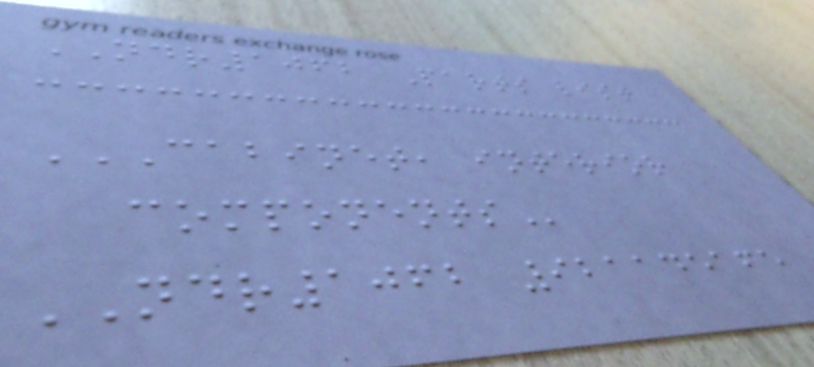NDR1062 Parts list
CABINET, INTERIOR
COMPONENTS
NDR1062 921145165
